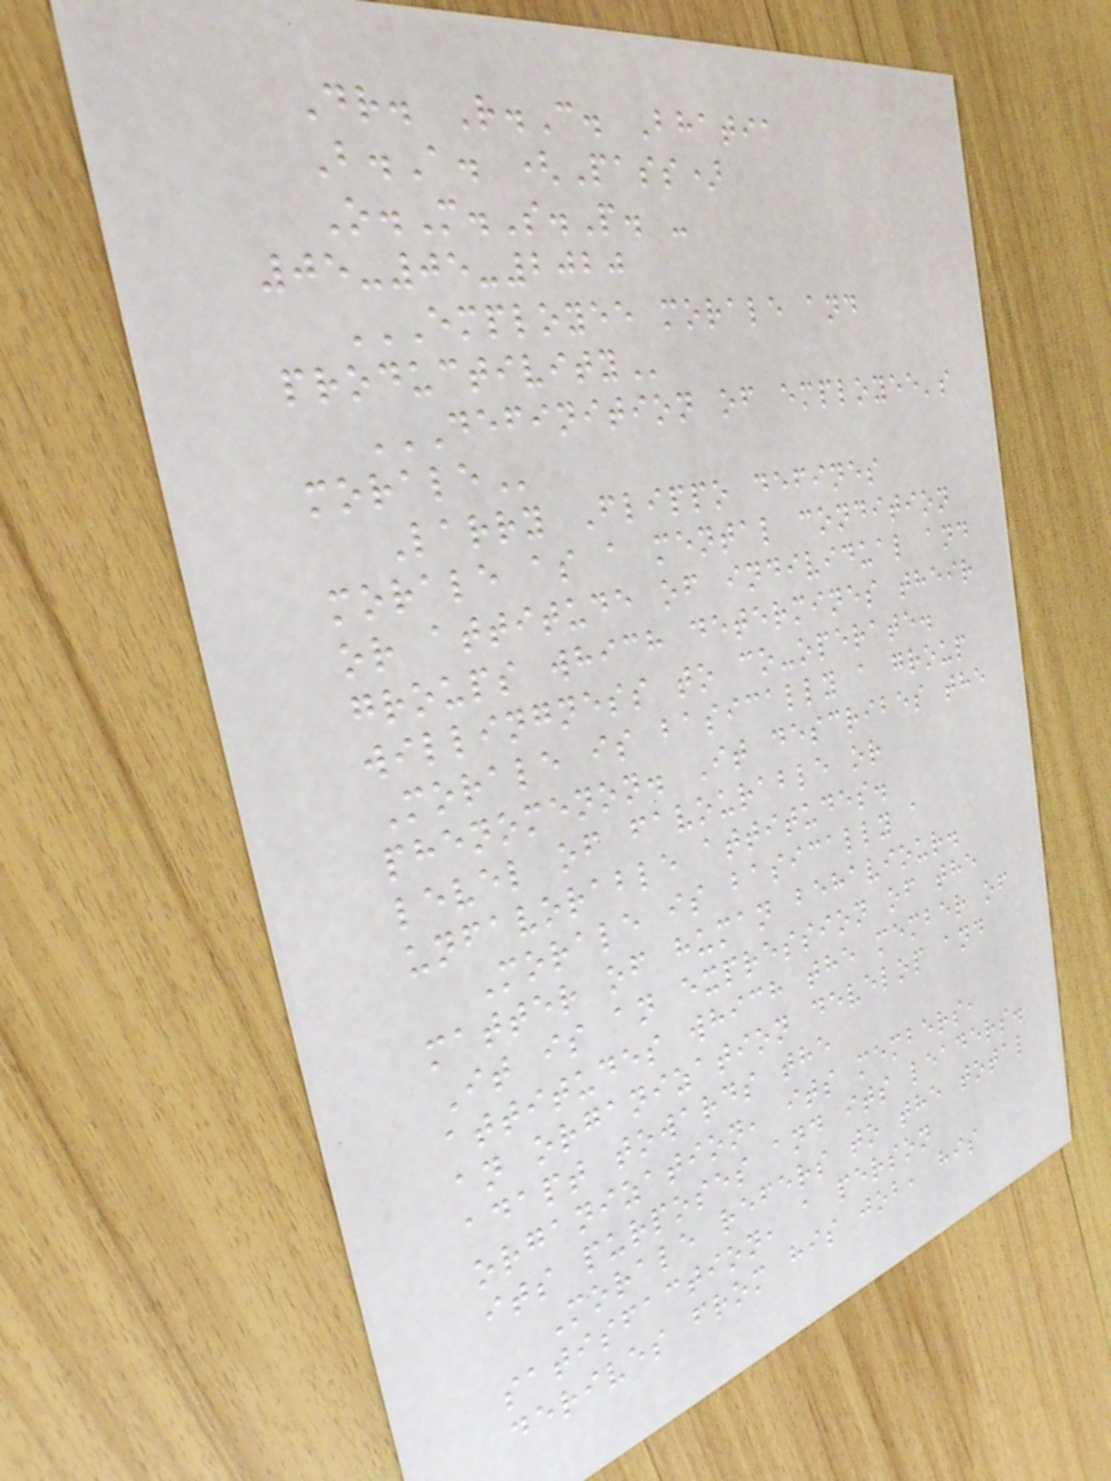Dr. R.C. Bhatia
B.A. (Pass)
O.M.S.P. -
05-05-2020
EMPLOYEE MORALE AND
PRODUCTIVITY
DEFINITION OF EMPLOYEE'S
MORALE
Larry Flippo defines
morale as a mental condition
or attitude of individual and
groups which determines their
willingness to co-operate.
Morale is basically a group
phenomenon. It describes the
level of favourable or
unfavorable attitudes.
Morale is basically a
matter of human behaviour.
It is an expression of the
attitudes which the member of
an organization develop and
adapt towards the
organization, its members,
its purposes and its leaders.
Morale refers to the total
satisfaction, a person
derives from his job, his
